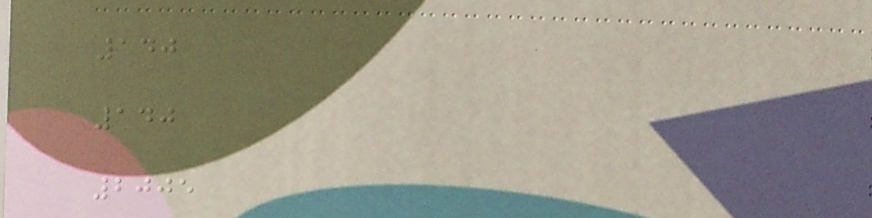140
140
2005
